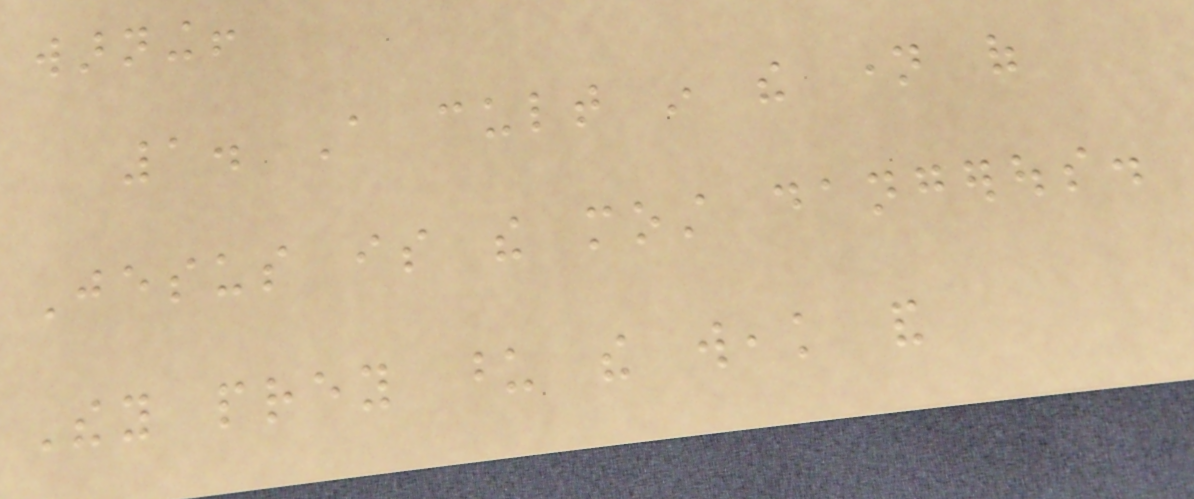warning!
1. A cult in the name of
Jesus is the most dangerous.
They prey upon the weak and
